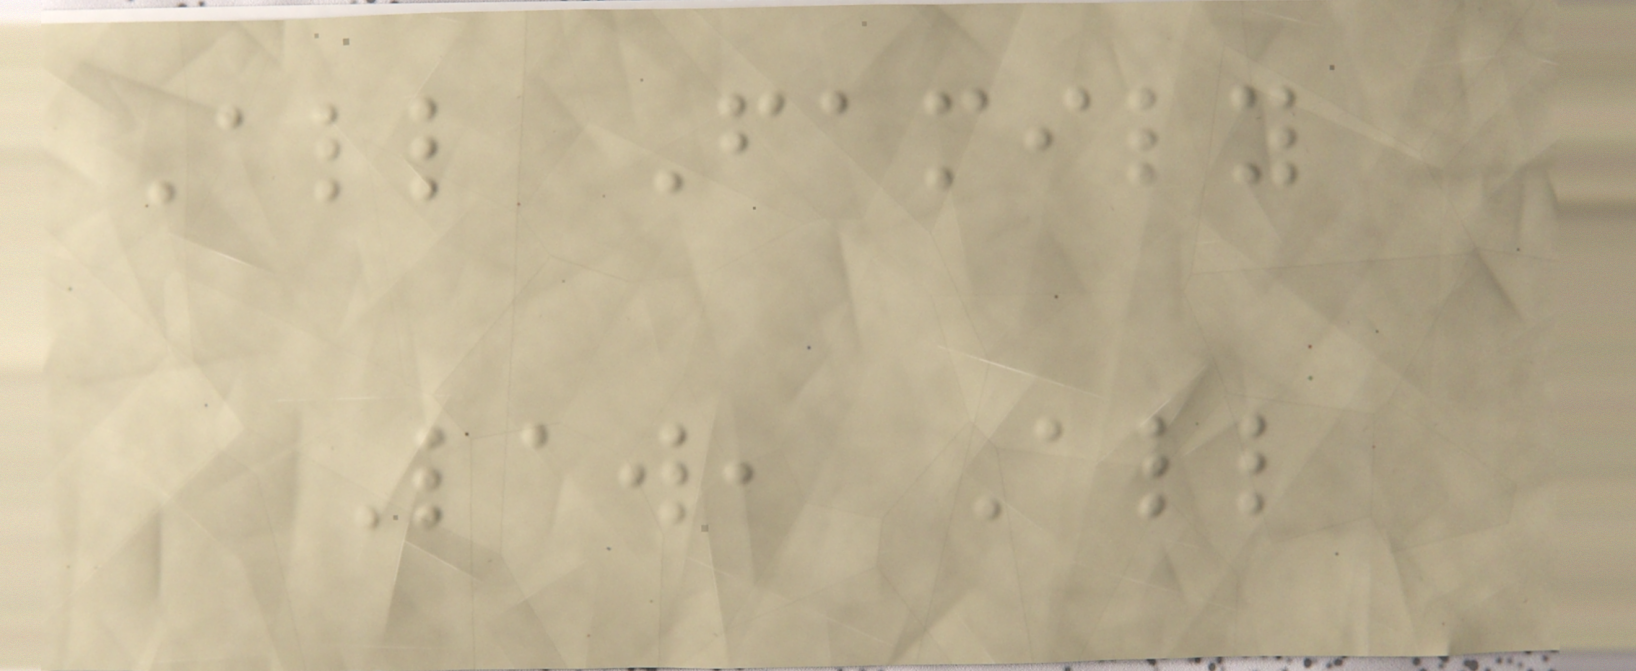All Family
Law, All
